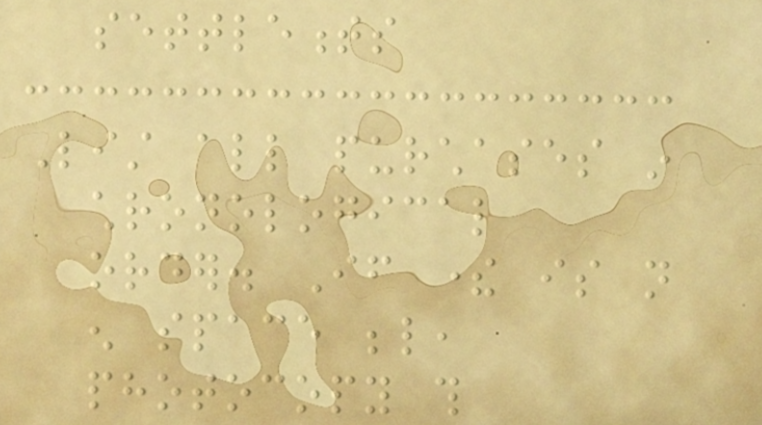settlements
List all purchases in
chronological
order. If there is not
enough space below,
photocopy this
